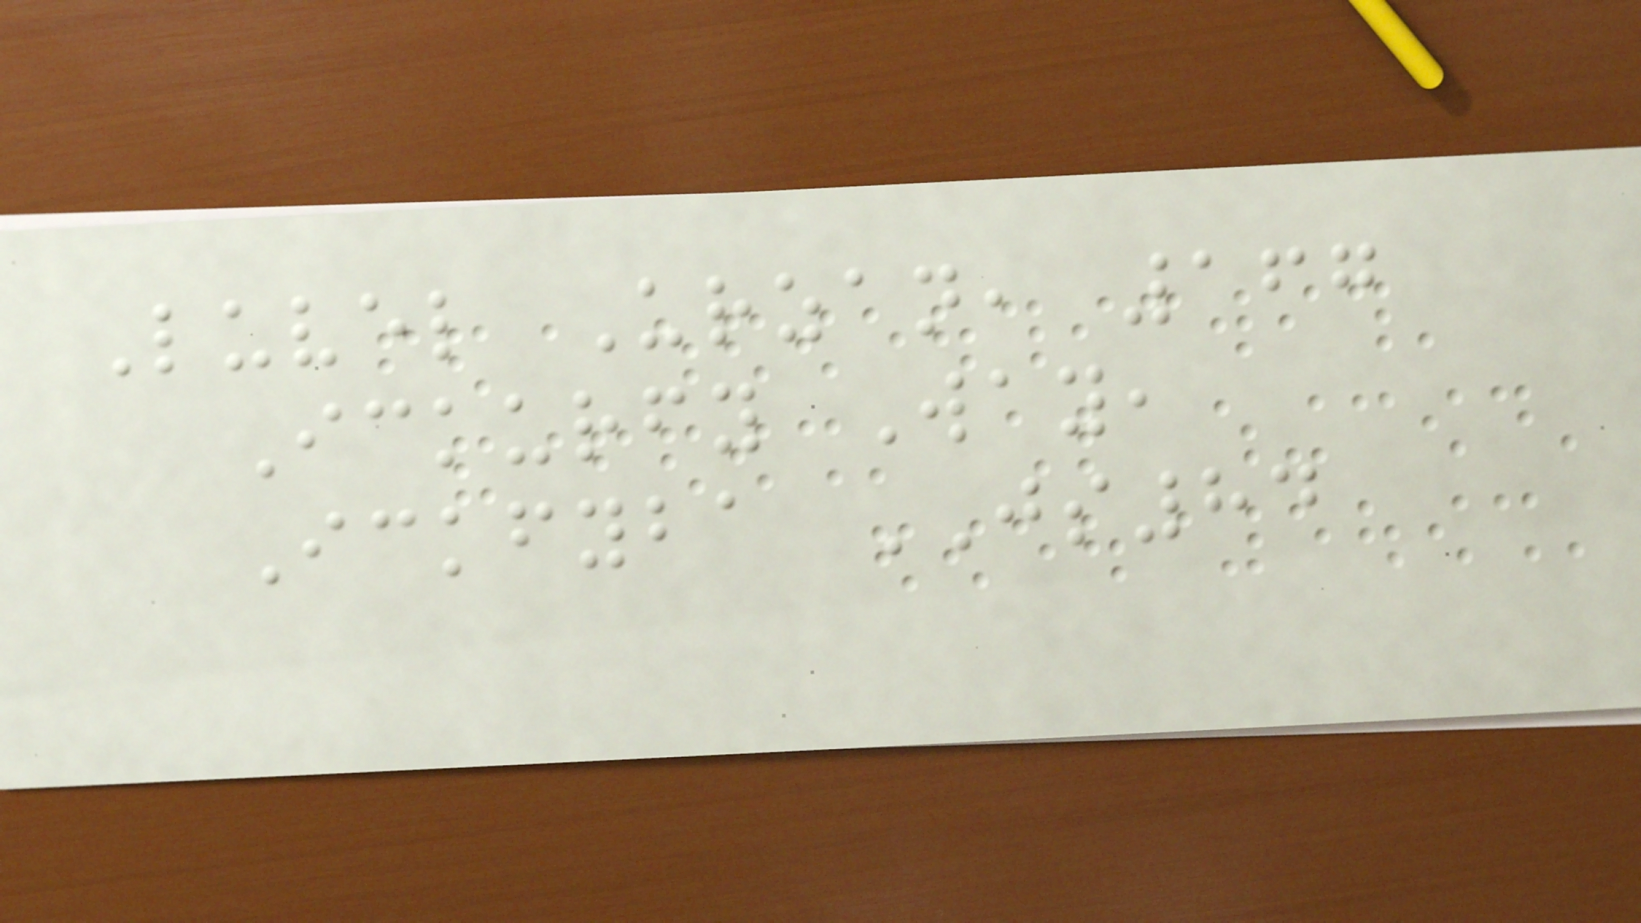Luvel Urzan, 167
Ickurfy Way,
Ickfyba JS84
